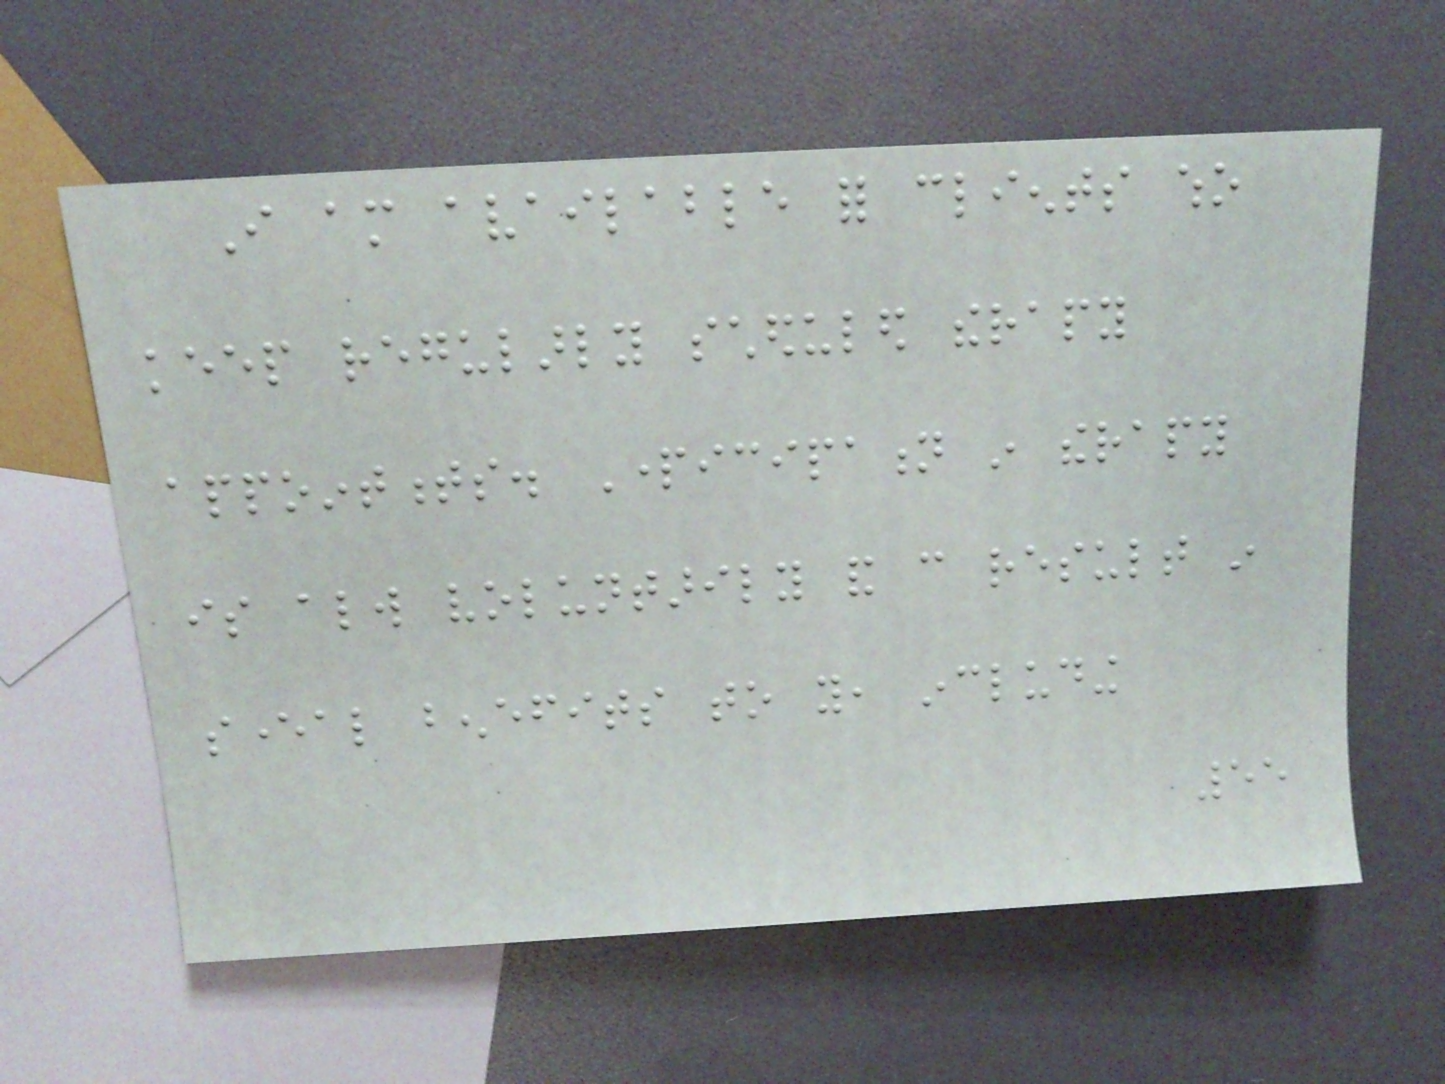I am available for clients who
keep regularly scheduled therapy
appointments. Participation in therapy
is always voluntarily and can result in
several benefits to you, including
55
